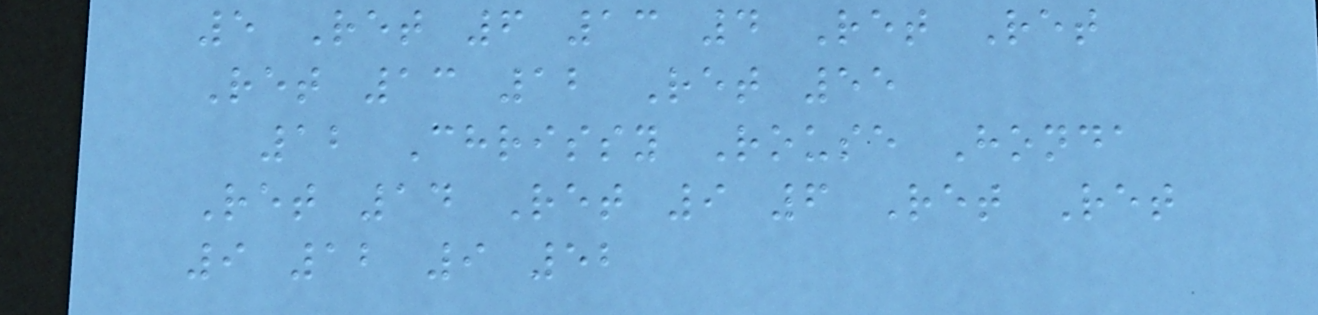5 Ret 6 13 4 Ret Ret
Ret 13 12 Ret 55
12 Chrissy Rouse Honda
Ret 14 Ret 9 6 Ret Ret
9 12 9 52
